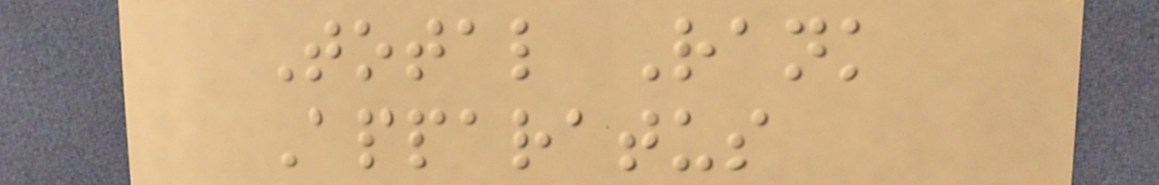Total Rank
Apparatus
